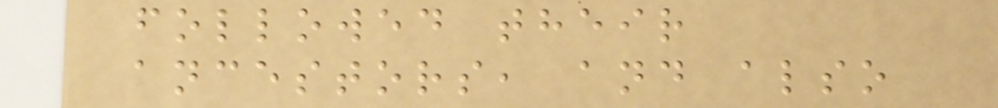followed their
ancestors, and also
